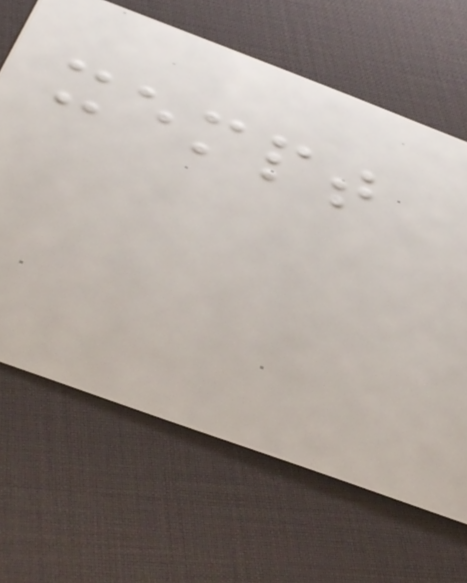xempt
